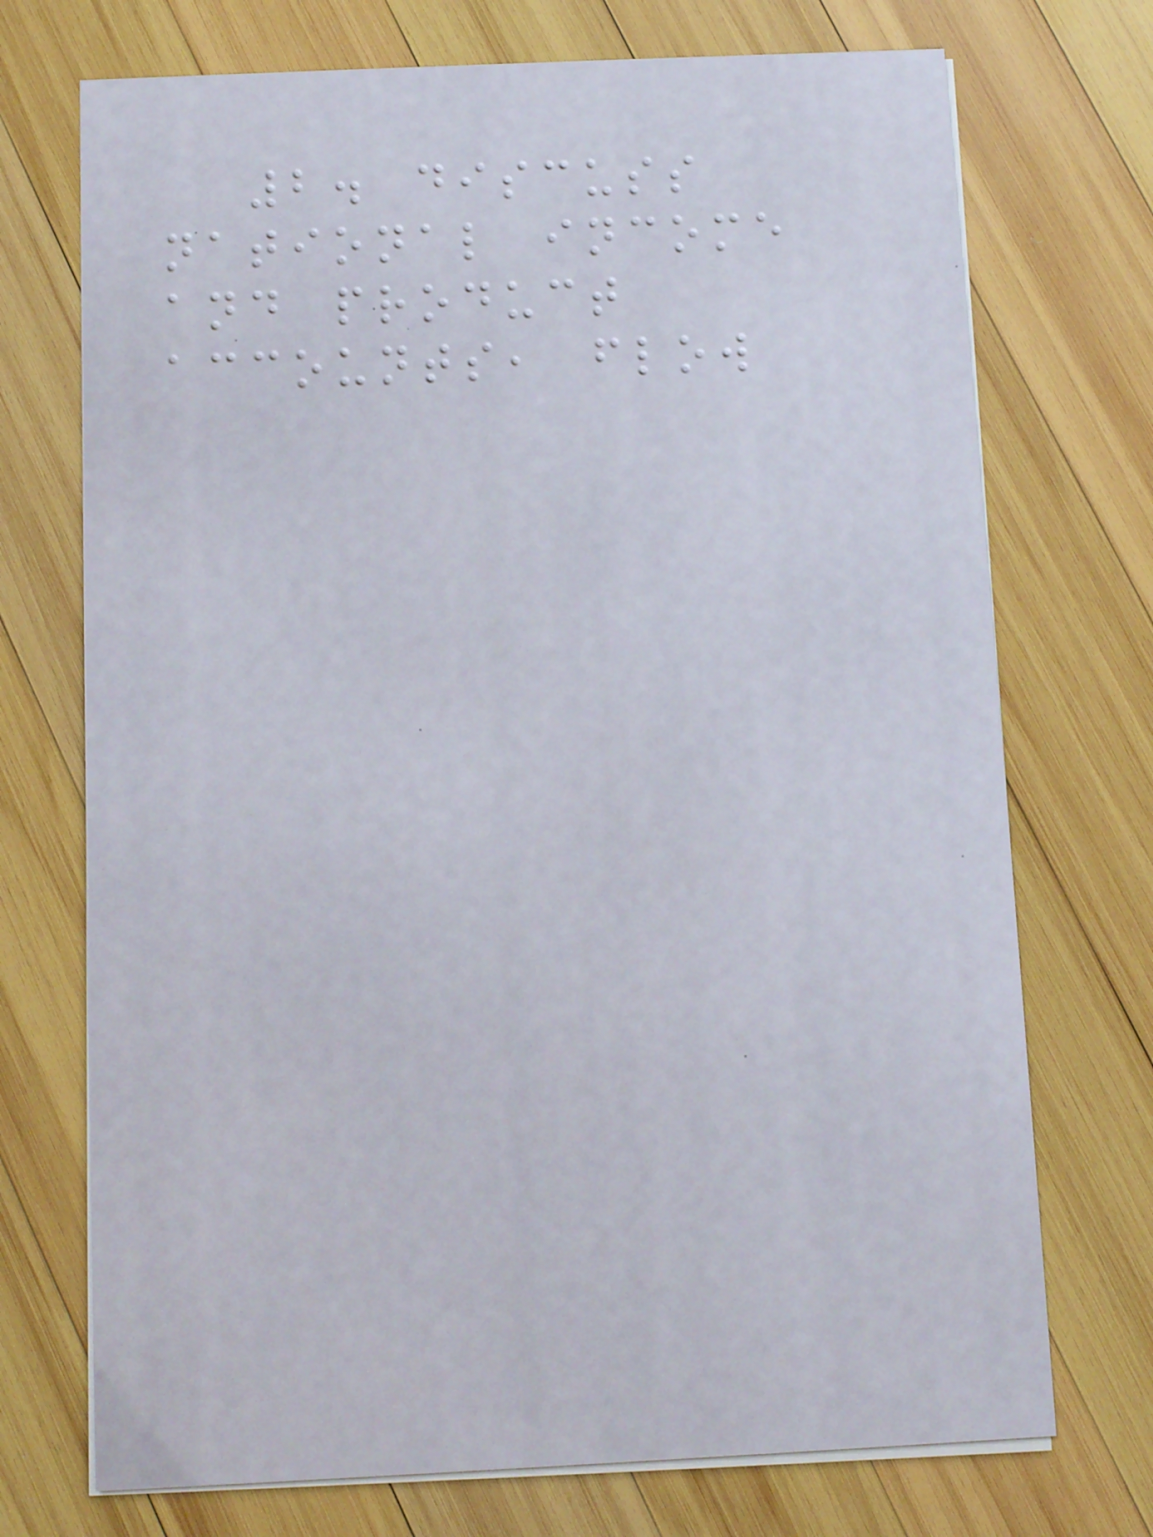2. discuss
national income
and product
accounts, flow
